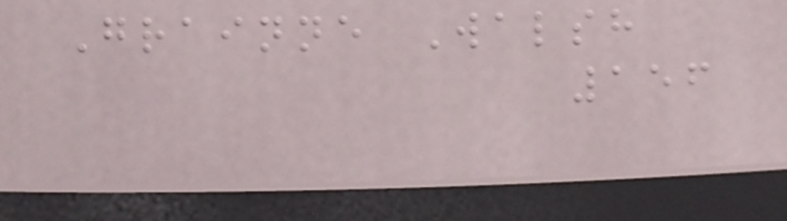Grainne Walsh
156
